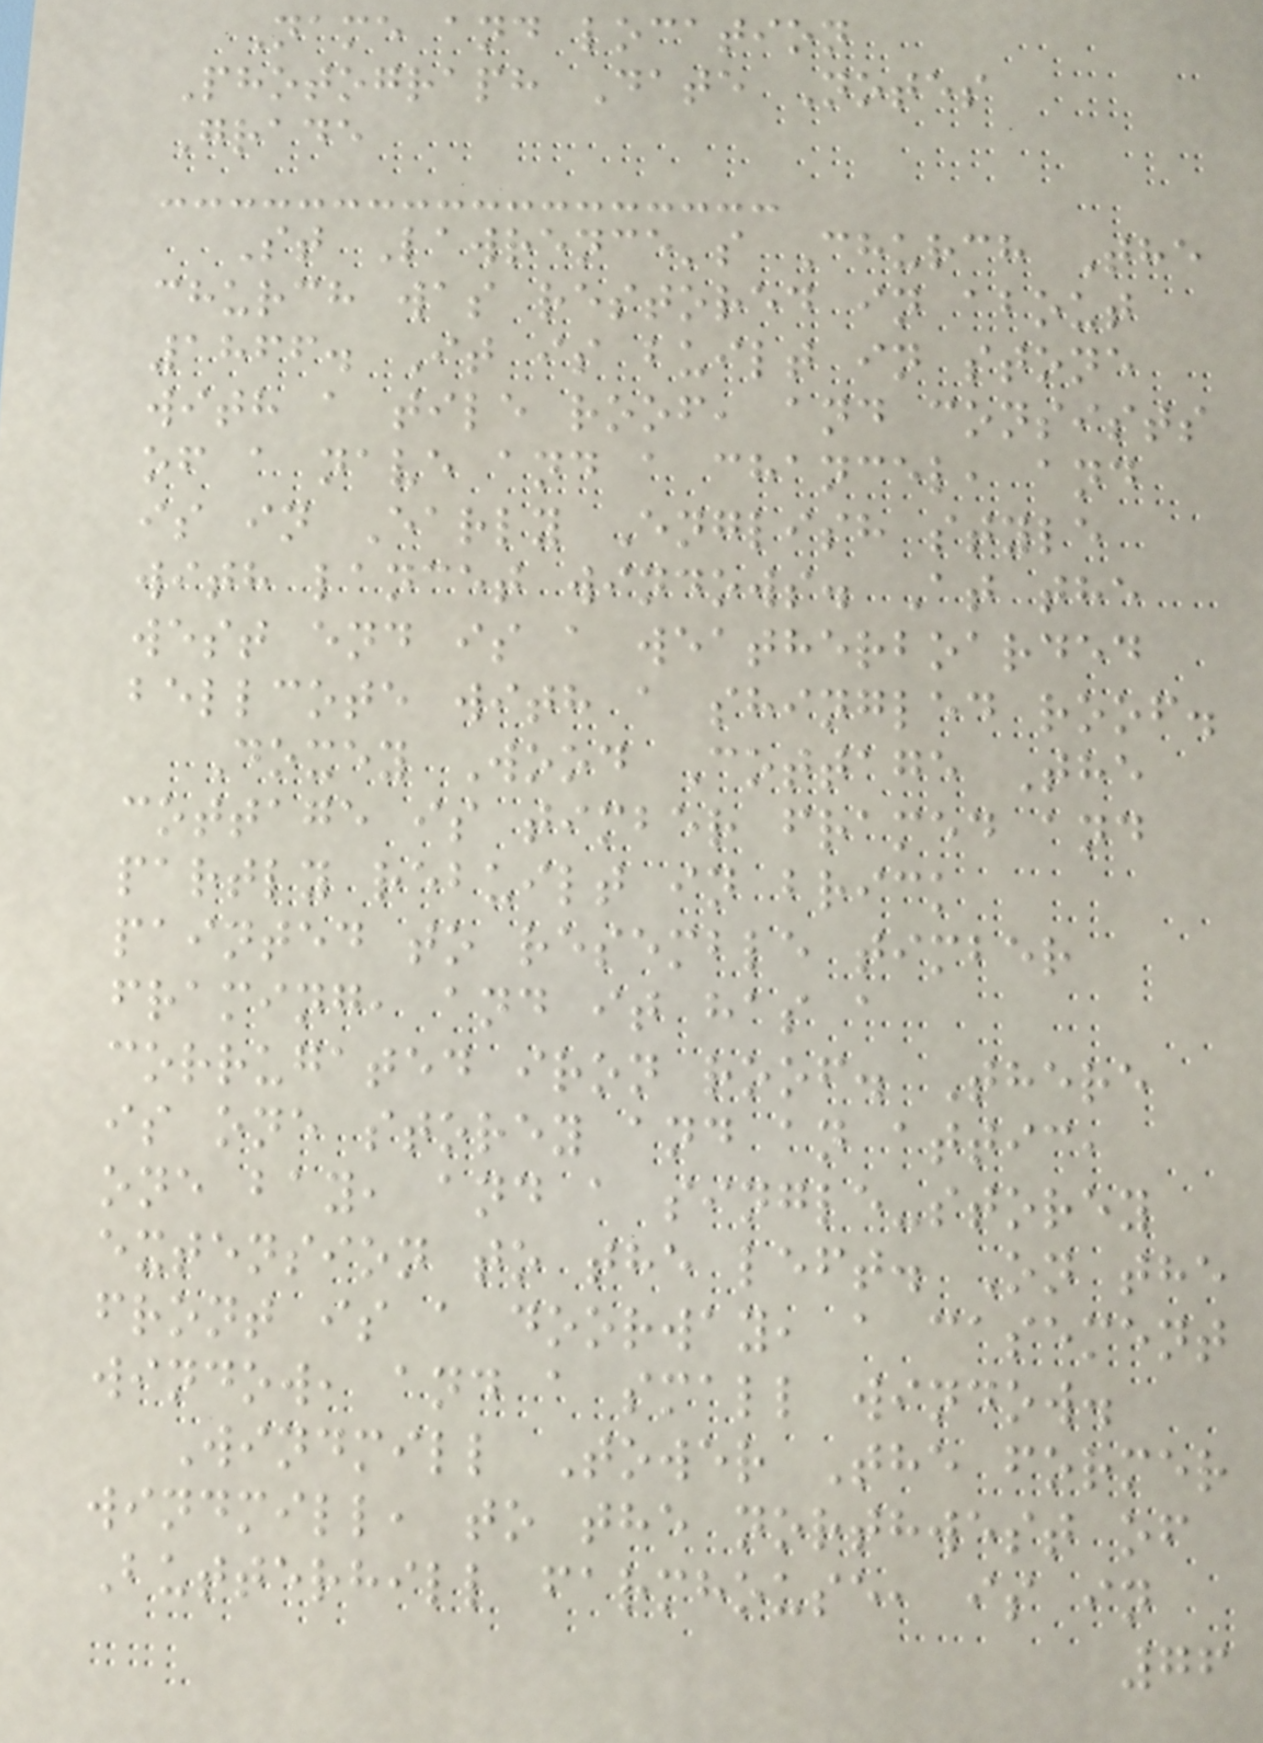Name and location
Photograph Date Notes
Grade
St Lawrence's Church The
church was restored in about
1866. It is built in stone
with a tile roof, and consists
of a nave and a chancel, and
is in Early English style
with lancet windows. At the
west end is a weatherboarded
bellcote with a shingled roof.
Doxey Wood Cottage The
cottage is timber framed and
partly rebuilt in brick
painted to resemble timber
framing, and it has a
corrugated iron roof. There
is one storey and an attic,
one bay, and a single-storey
extension to the left. On the
front is a doorway, a casement
window, and a small window.
Windmill Tower The former
windmill, to the northwest of
Butterhill farmhouse, is in
76
